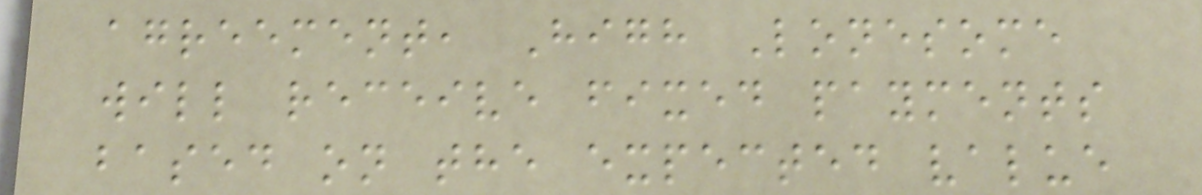agreement, High Lonesome
will receive fixed payments
based on the expected value
